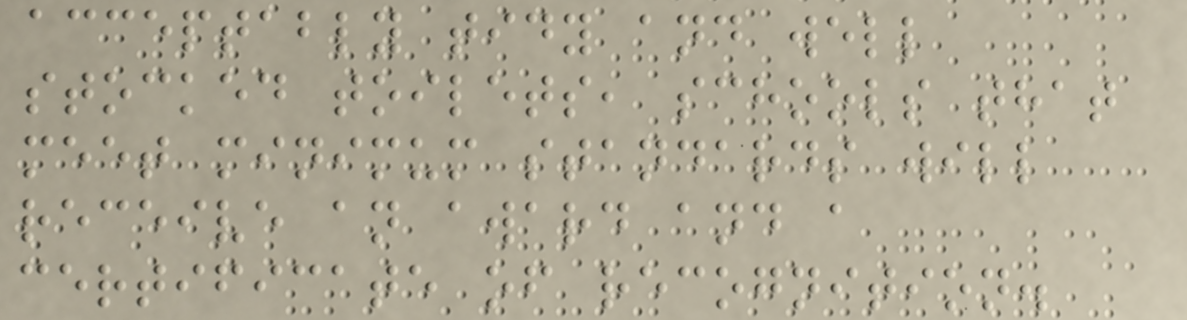acceptably tidy and well
stocked toilets, schools that
meet minimum standards will
receive an award and a
certificate of recognition.
